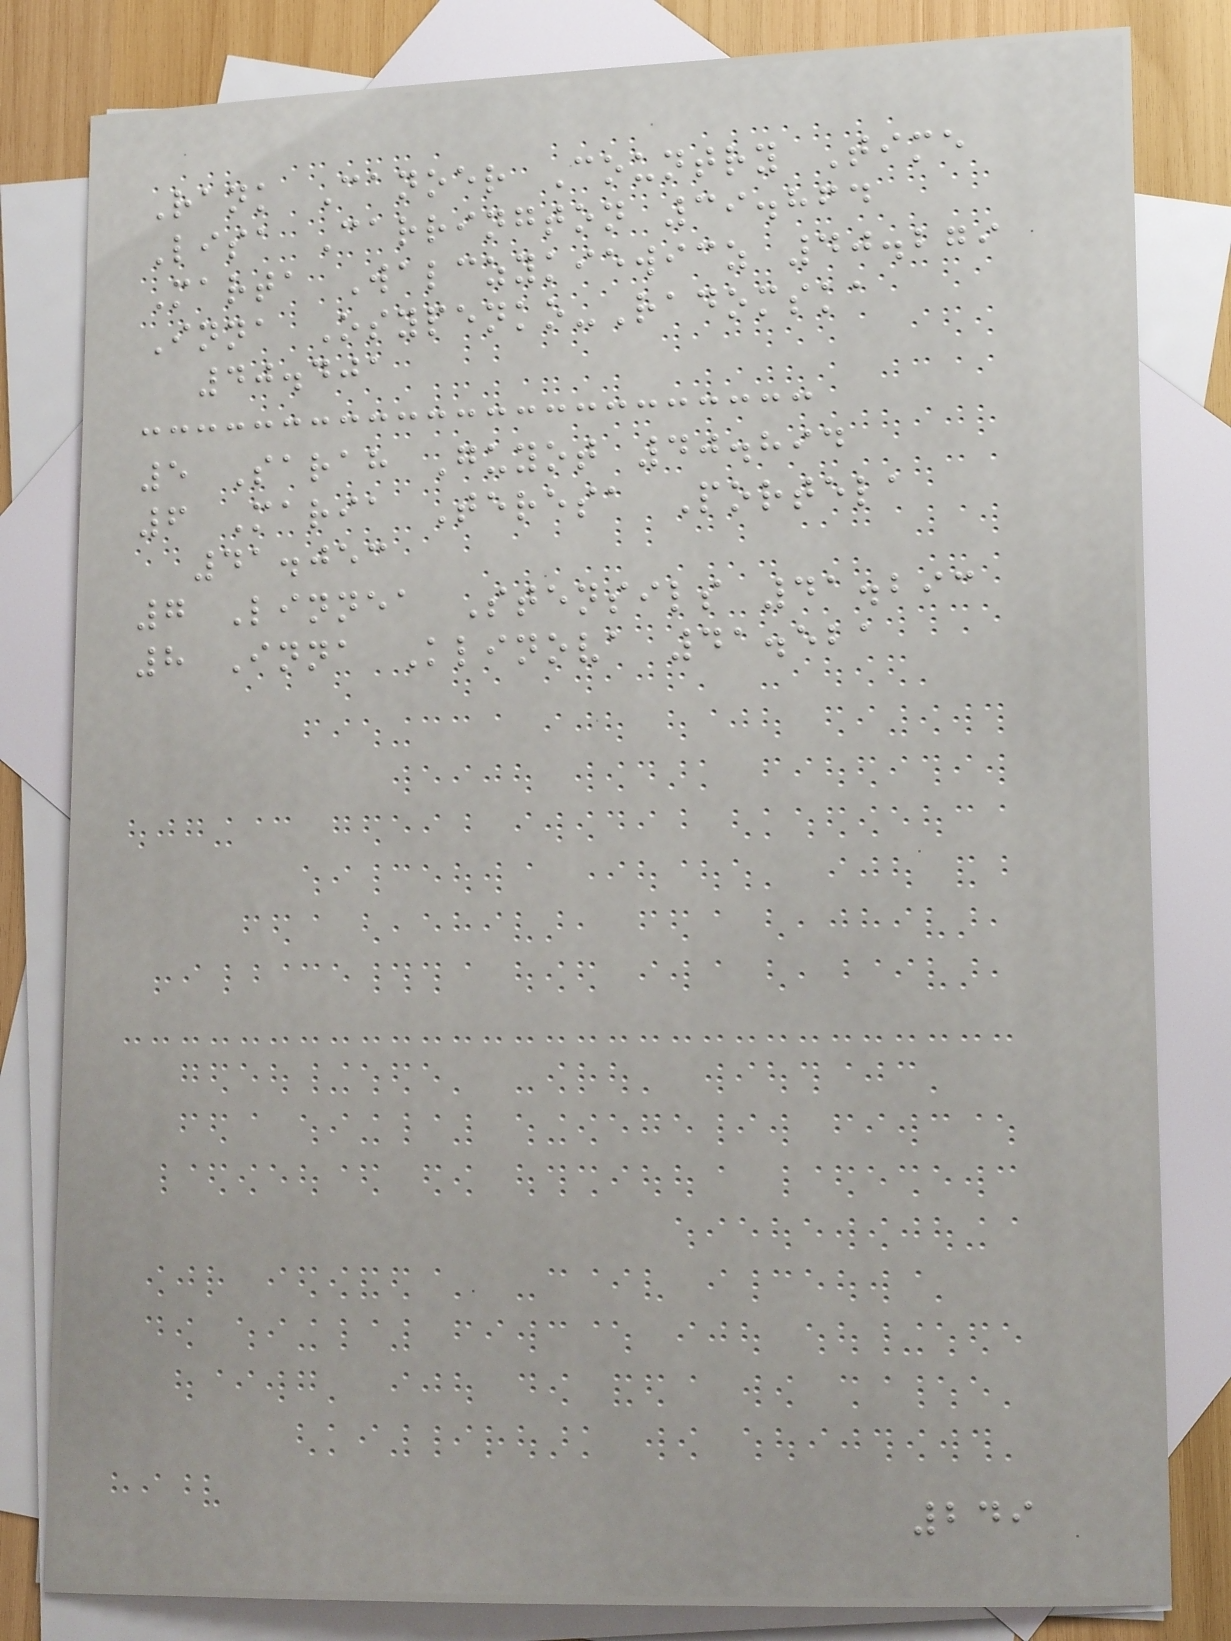Rank Canoer Country Time
Lisa Carrington 39.864
Marta Walczykiewicz 40.279
Inna Osypenko-Radomska
40.401
5 Sarah Guyot 40.894
6 Maria Teresa Portela
41.053
7 Linnea Stensils 41.293
8 Inna Klinova 41.521
249
